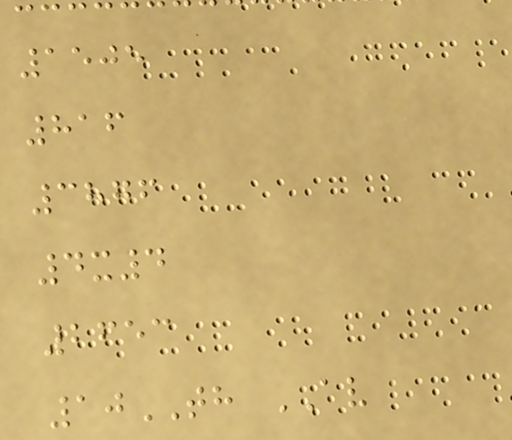1505
816
3876
4x4
2653
10TH AV
